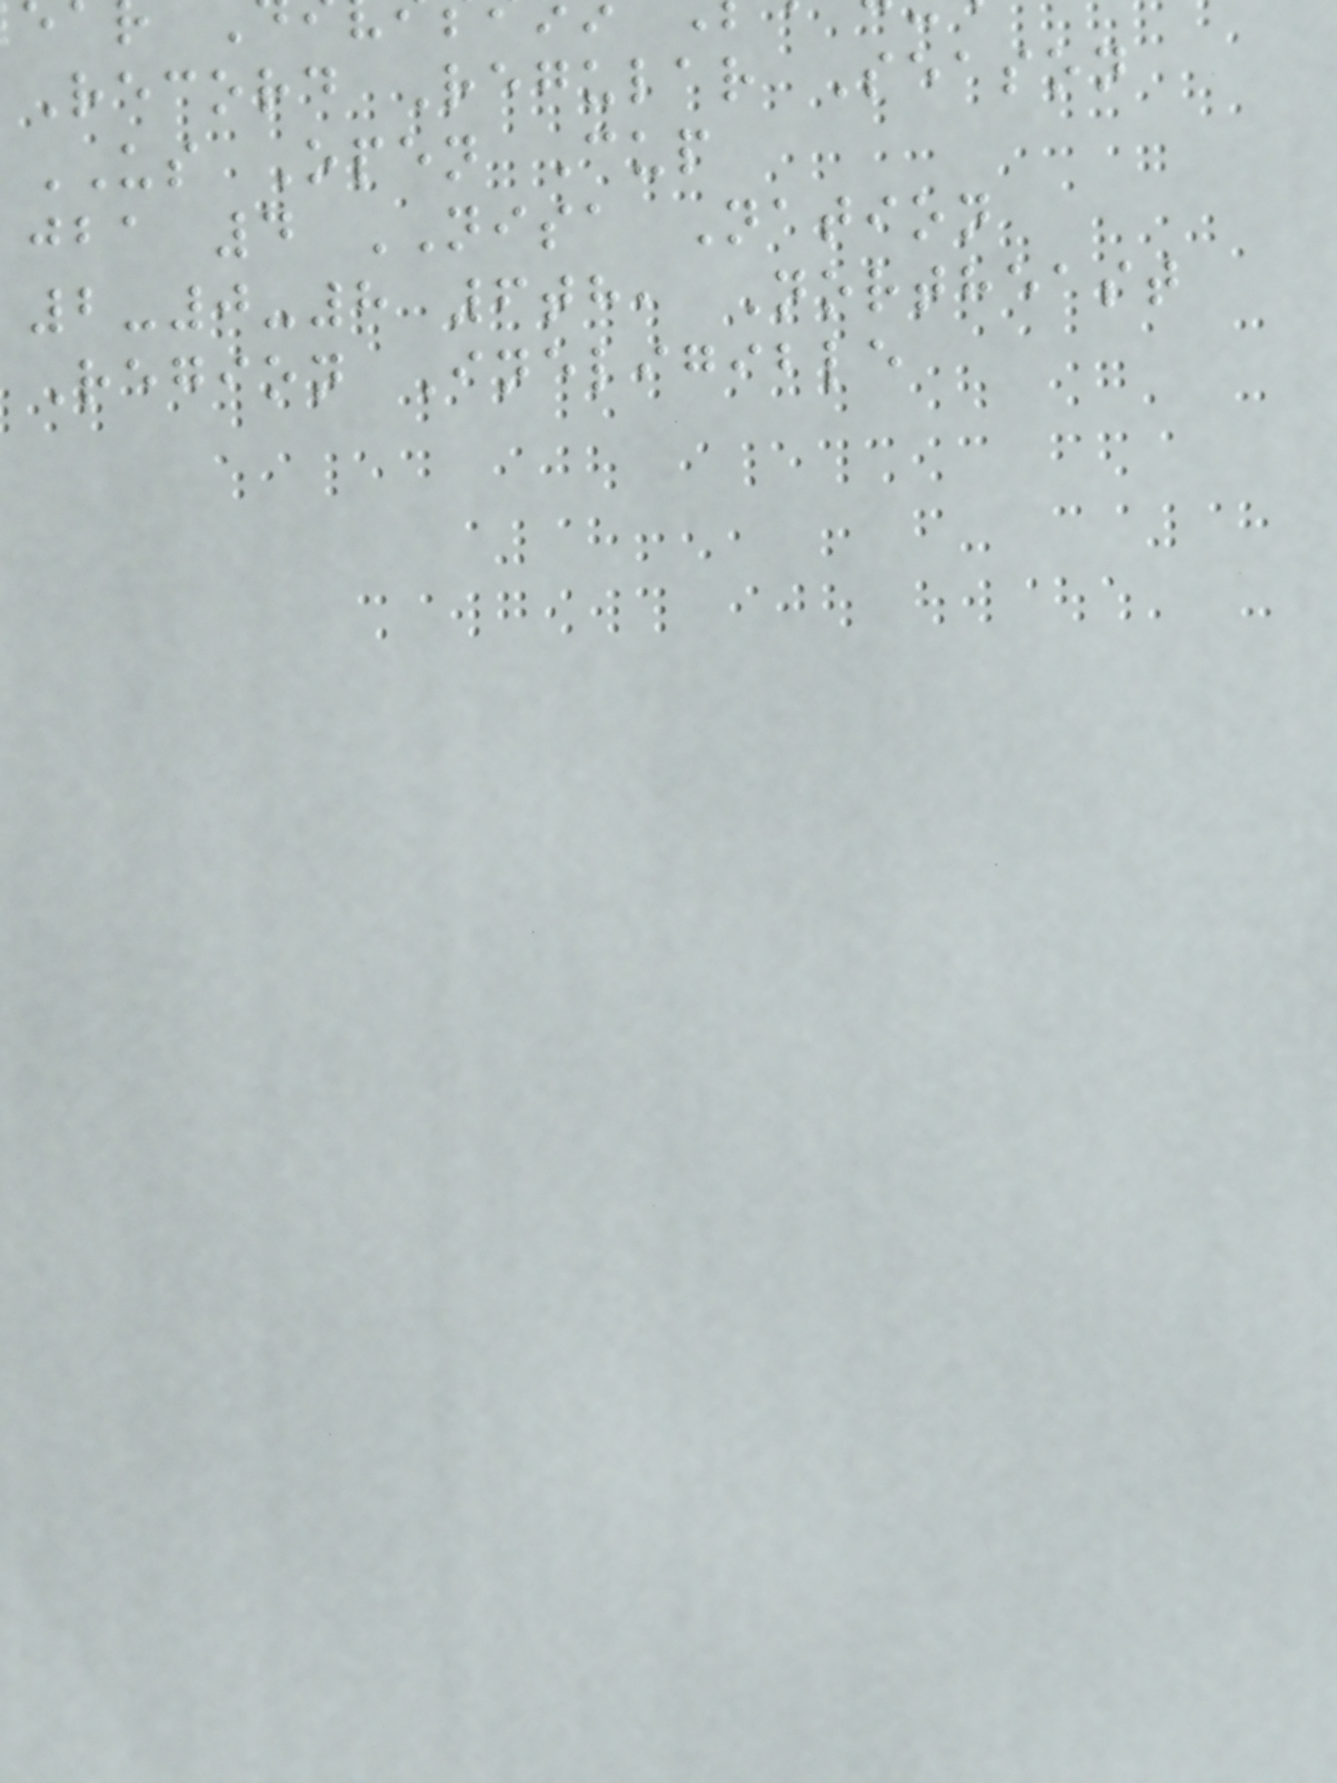Record Regular Season
US Open Cup
jba 4 NISA Nation
2-0-8 6th, Northeast
Region Ineligible
